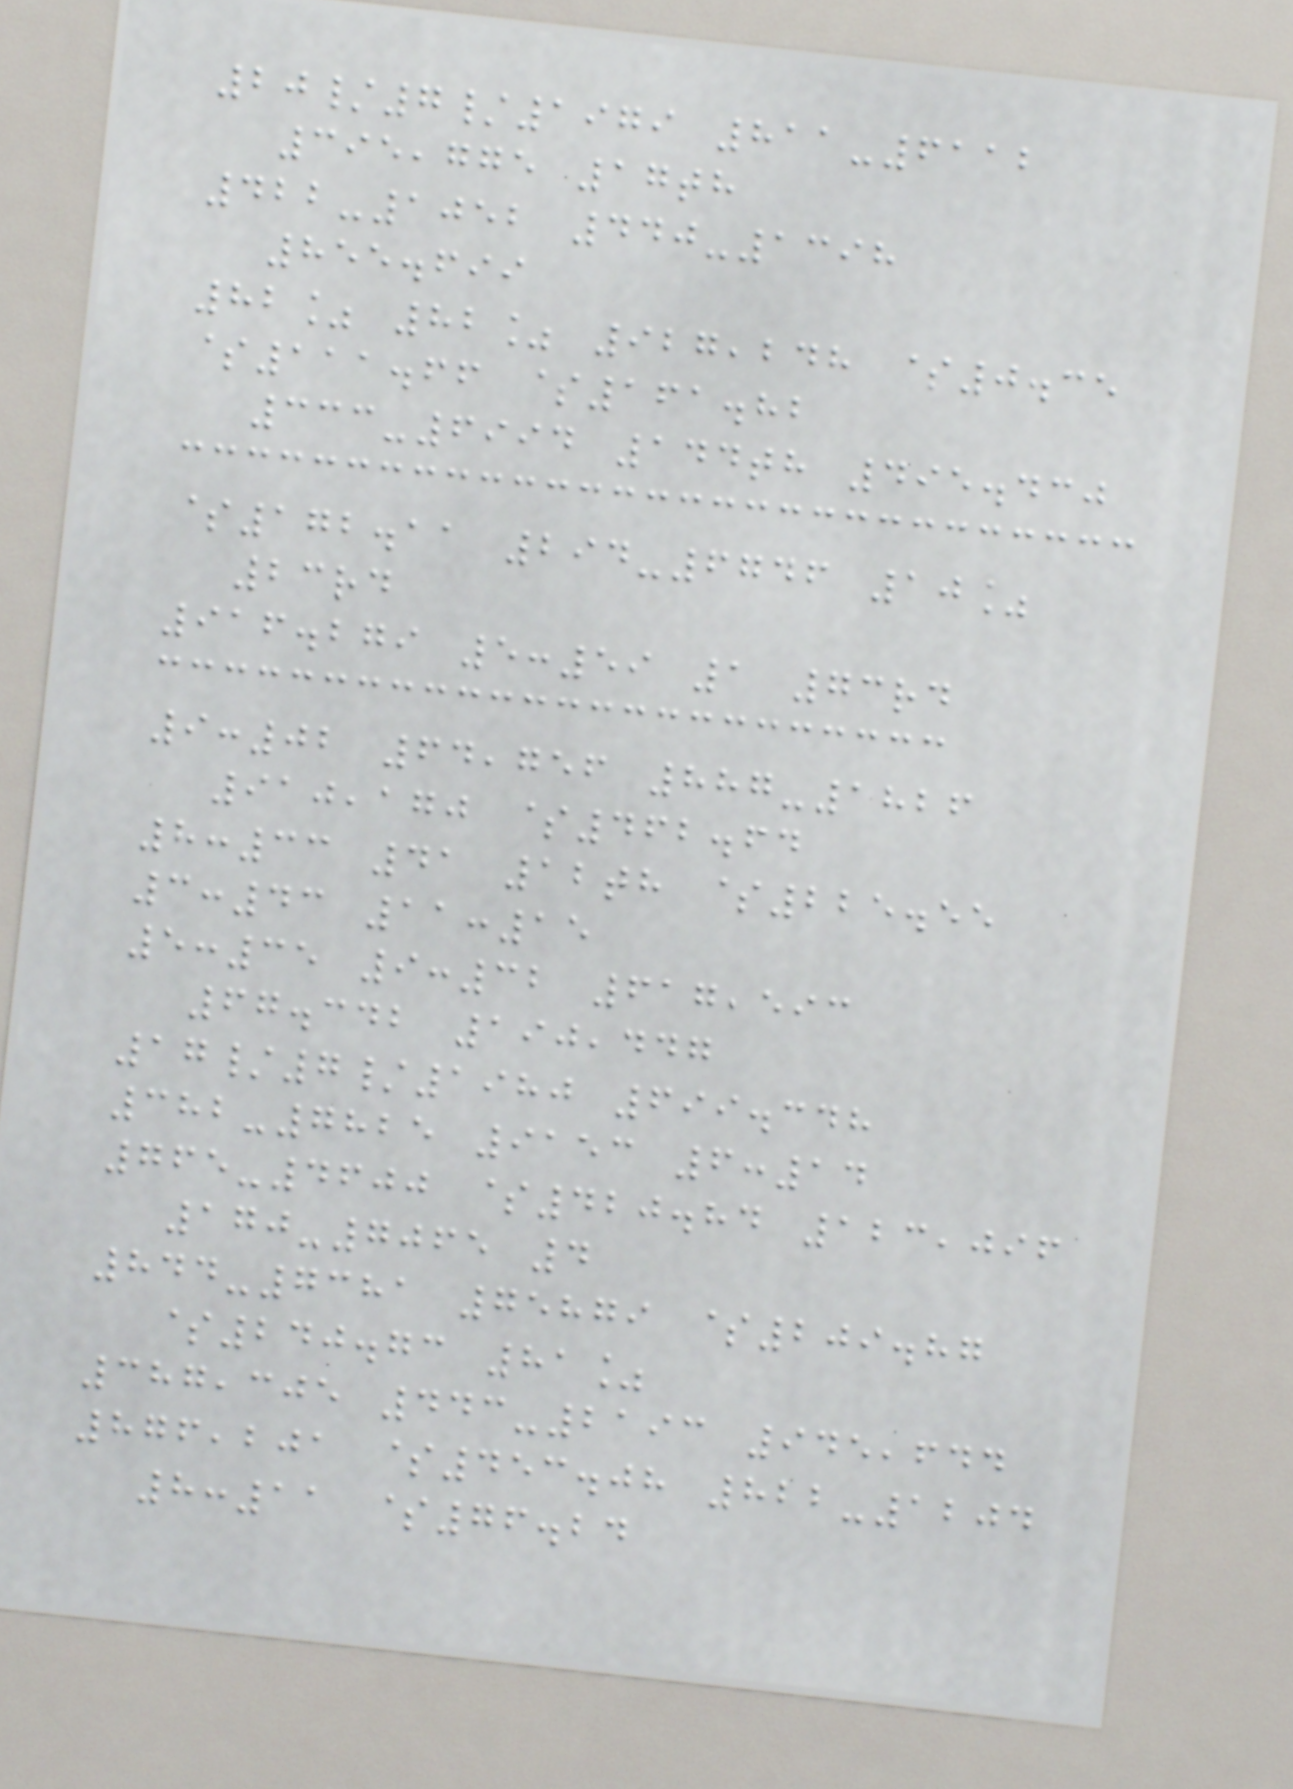20/7/1979 811-6112
395,775 17th
422-1052 440-1398
855.699
82% 82% 927,248 $0.35
$111.66 $161.82
333-6994 144th 495.430
$172.11 294-6746 10%
23rd
916.279 5:59 1 73rd
9:02 64,756 887-1826
910,170 $462.64
8:33 41 12th $225.55
3:43 11:15
5:35 9:32 617,593
67.342 190,447
17/7/1980 699.348
382-7825 9153 6:14
765-4600 $420.84 123,096
170-7065 4
844-7381 75879 $209.87
$240.73 81%
387,305 443-2193 945,644
876,201 $453.08 822-1204
8:11 $76.24
